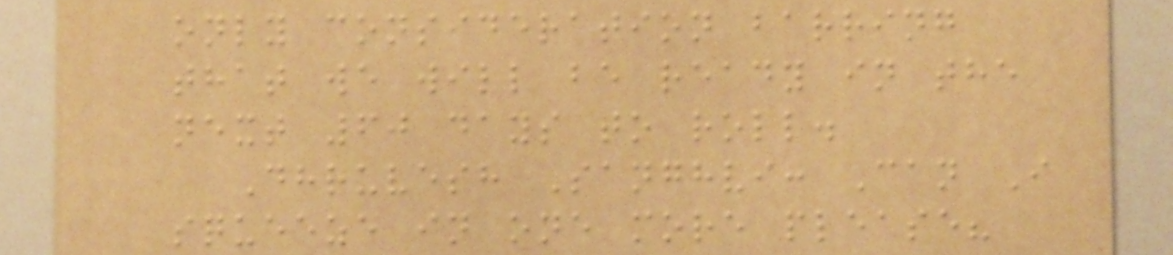only consideration barring
that we will be ready in the
next 60 days to roll.
Dhruvesh Sanghvi: Can I
squeeze in one more please?
